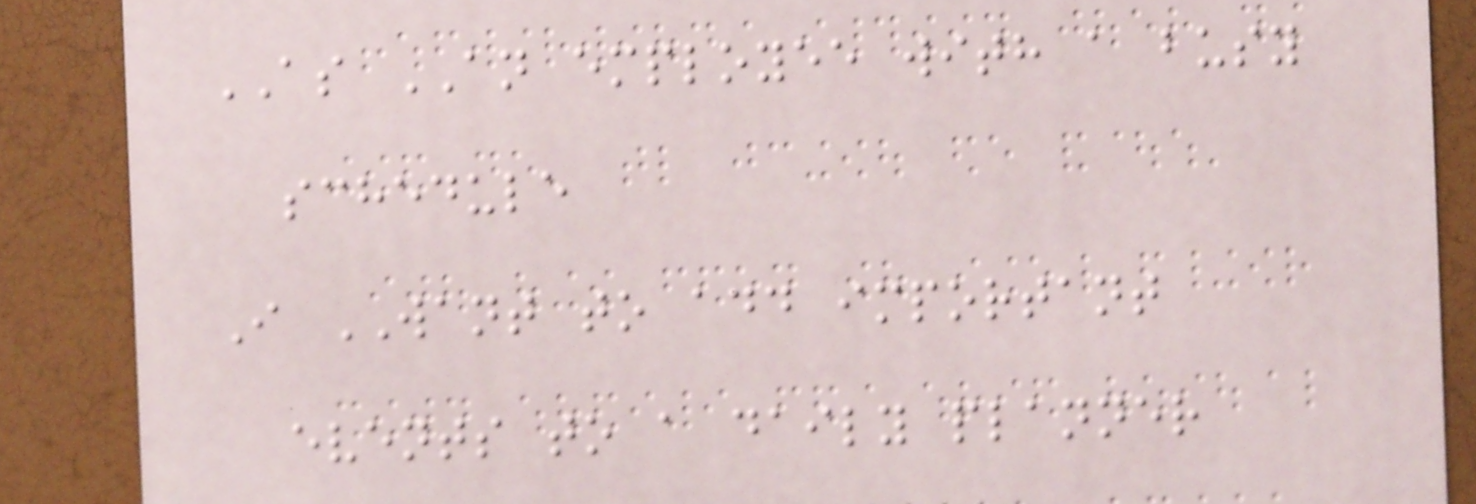AS AN employee with a busy
schedule
I WANT to add important
events to a daily planner
